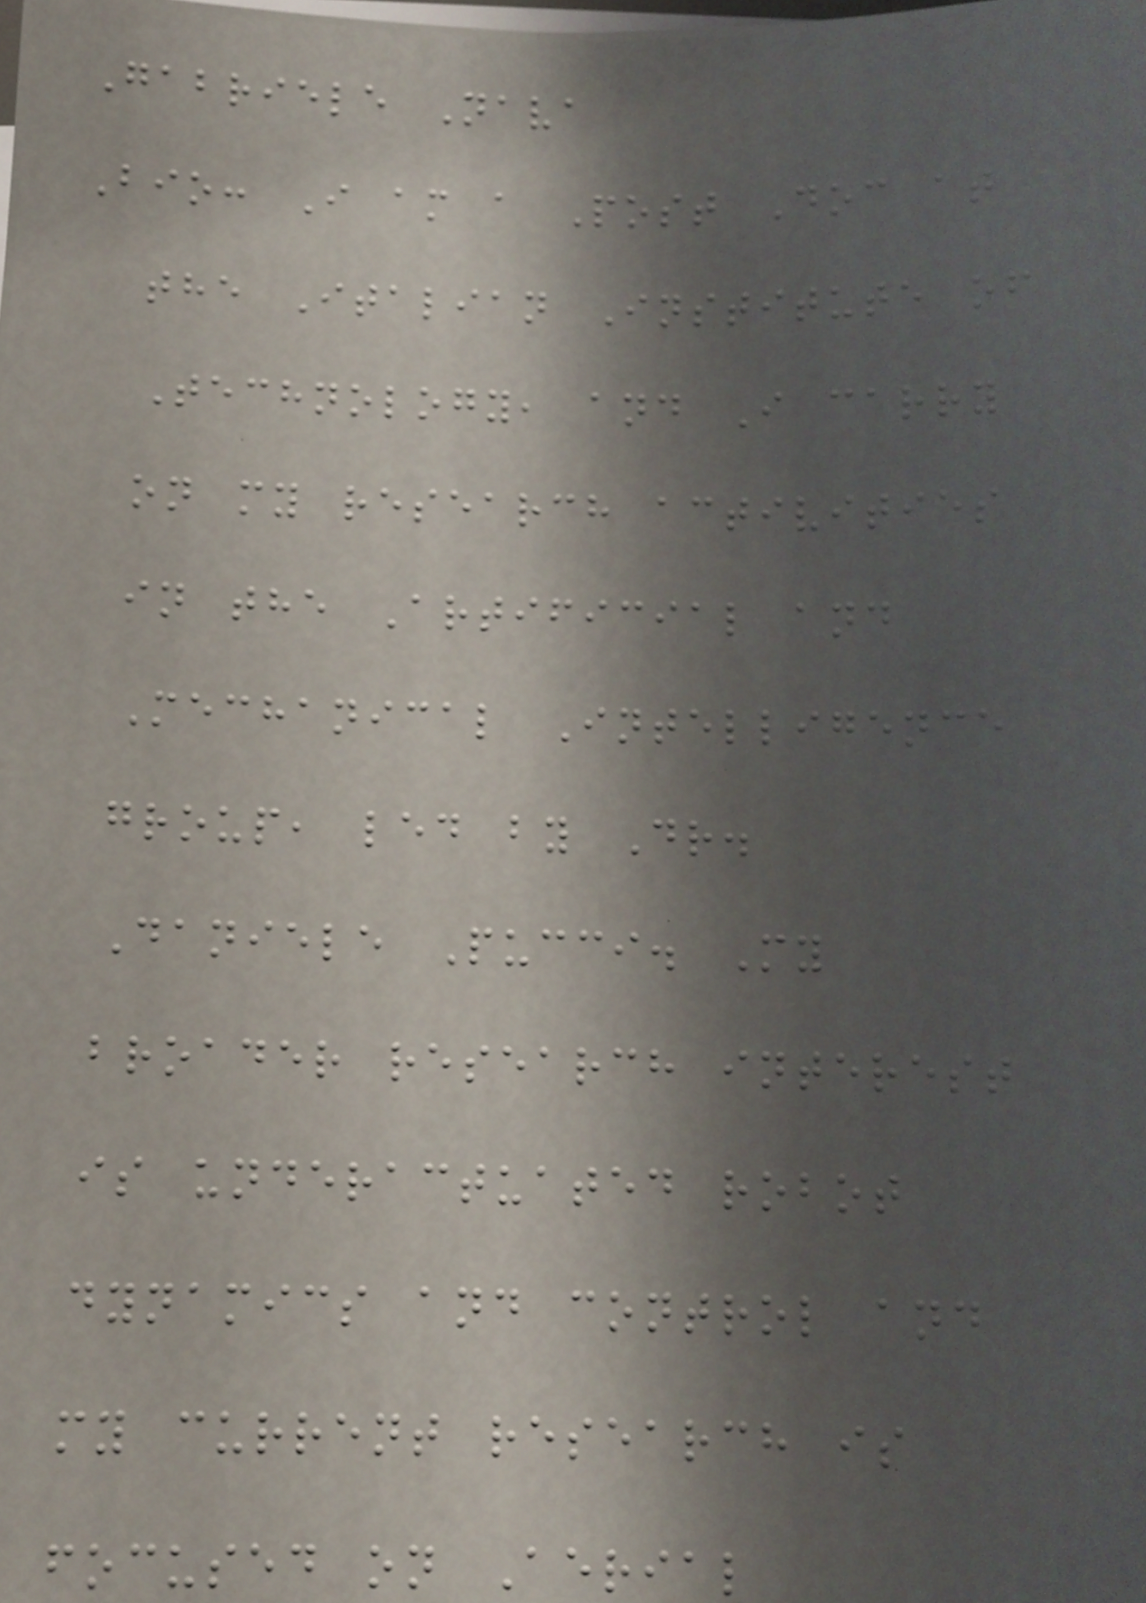Gabriele Nava
Bio: I am a Post Doc at
the Italian Institute of
Technology, and I carry
on my research activities
in the Artificial and
Mechanical Intelligence
group, led by Dr.
Daniele Pucci. My
broader research interest
is underactuated robot
dynamics and control and
my current research is
focused on Aerial
